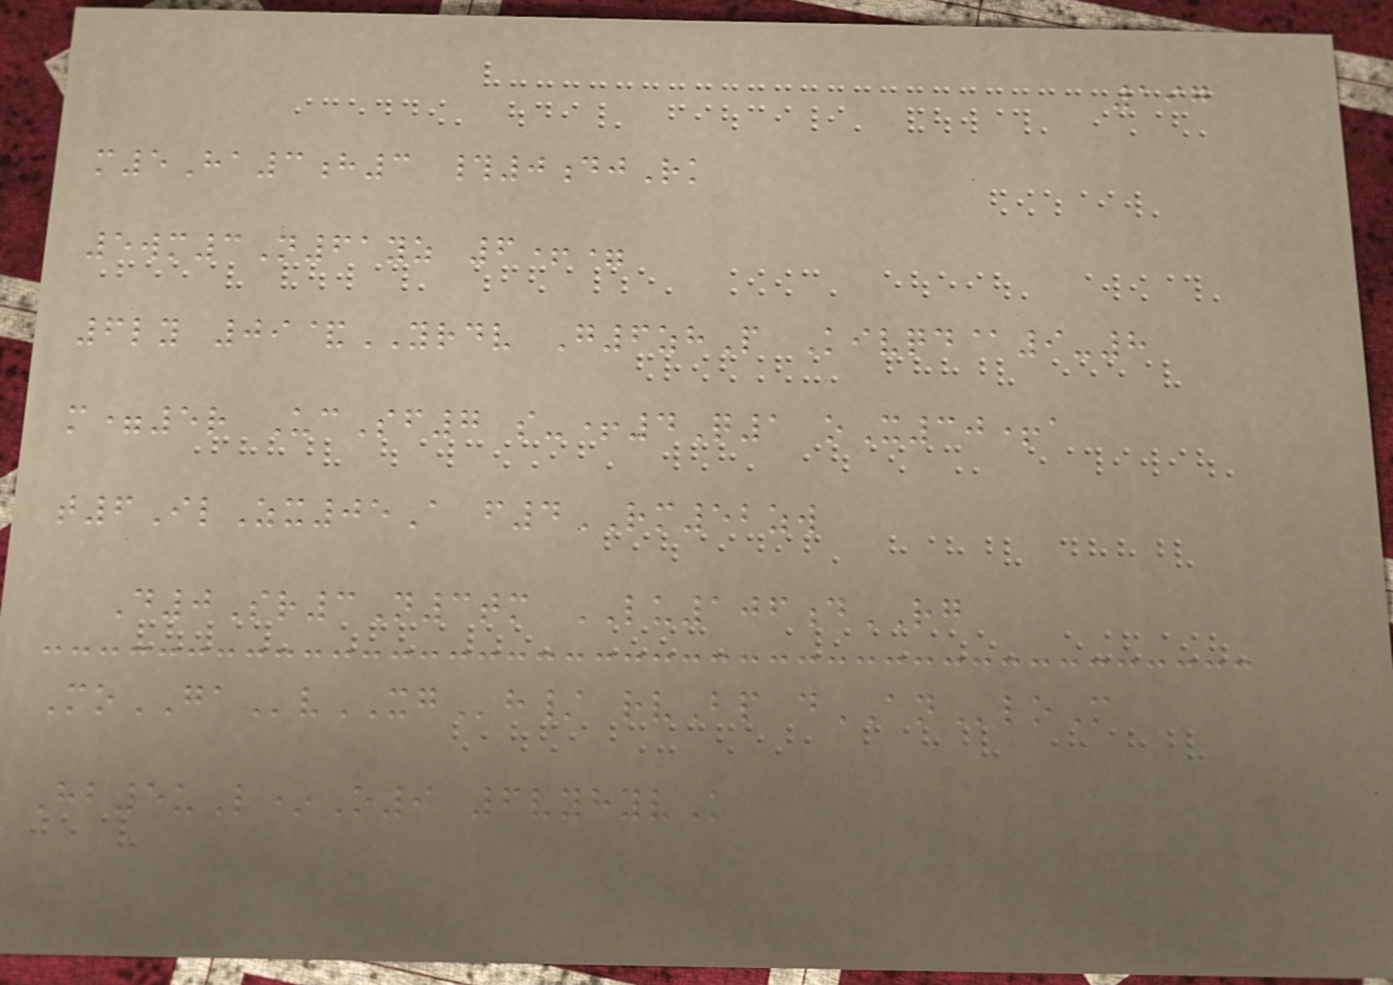197
m5Ha3h3 #0djRk
5wm3N61yz 6+=
6ly 09&YRDV G6zhP Kivqd@9-8
m=5r UcSf7 s-+4Q1 oX30+a
t6IlZx05A f4RM52zw
D0Sr3N3tm LU106dRG
MoGAvXGh/ rvBp dANloM
Hb5uL*O9 6vyhyvK
